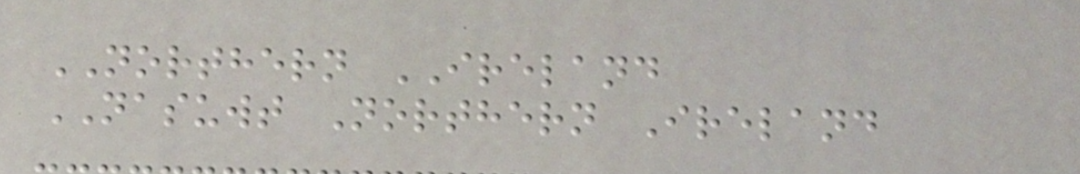NORTHERN IRELAND
NASUWT Northern Ireland
